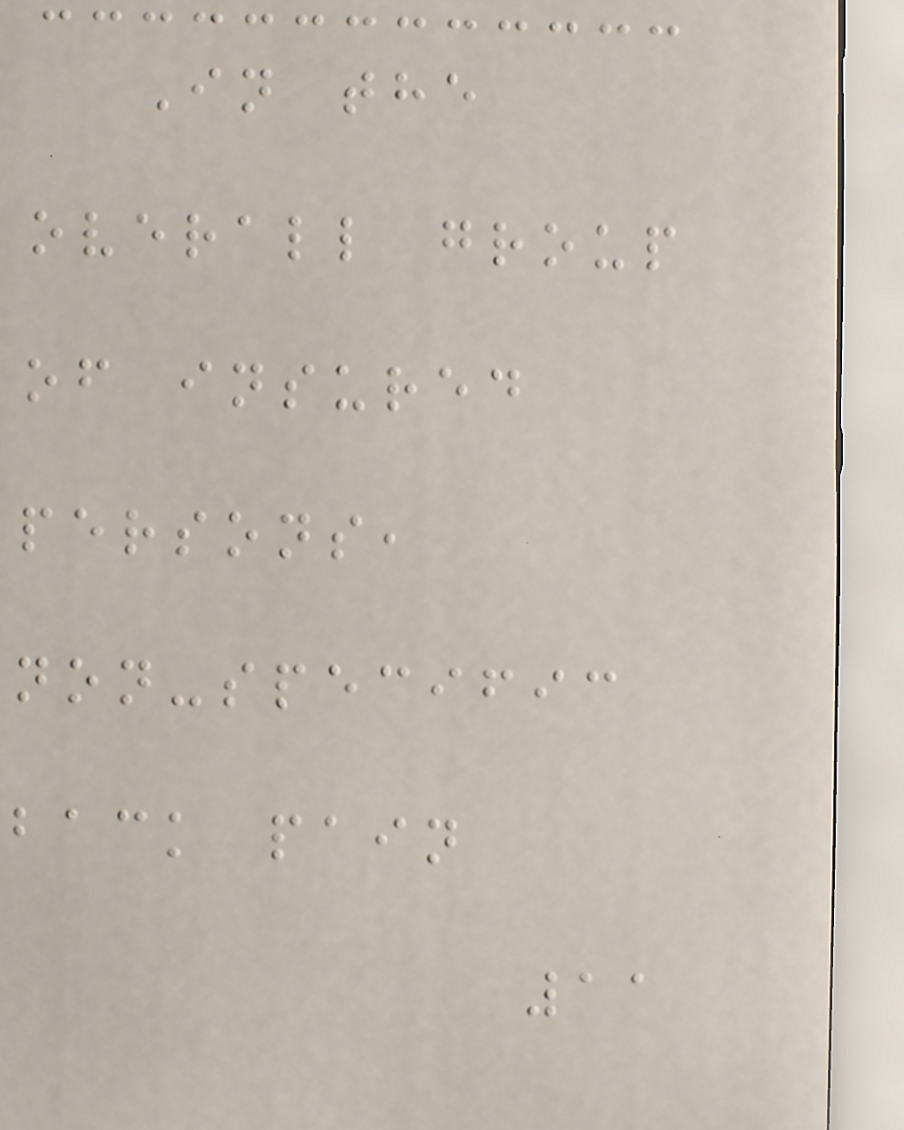In the
overall group
of insured
persons,
non-specific
back pain
11
